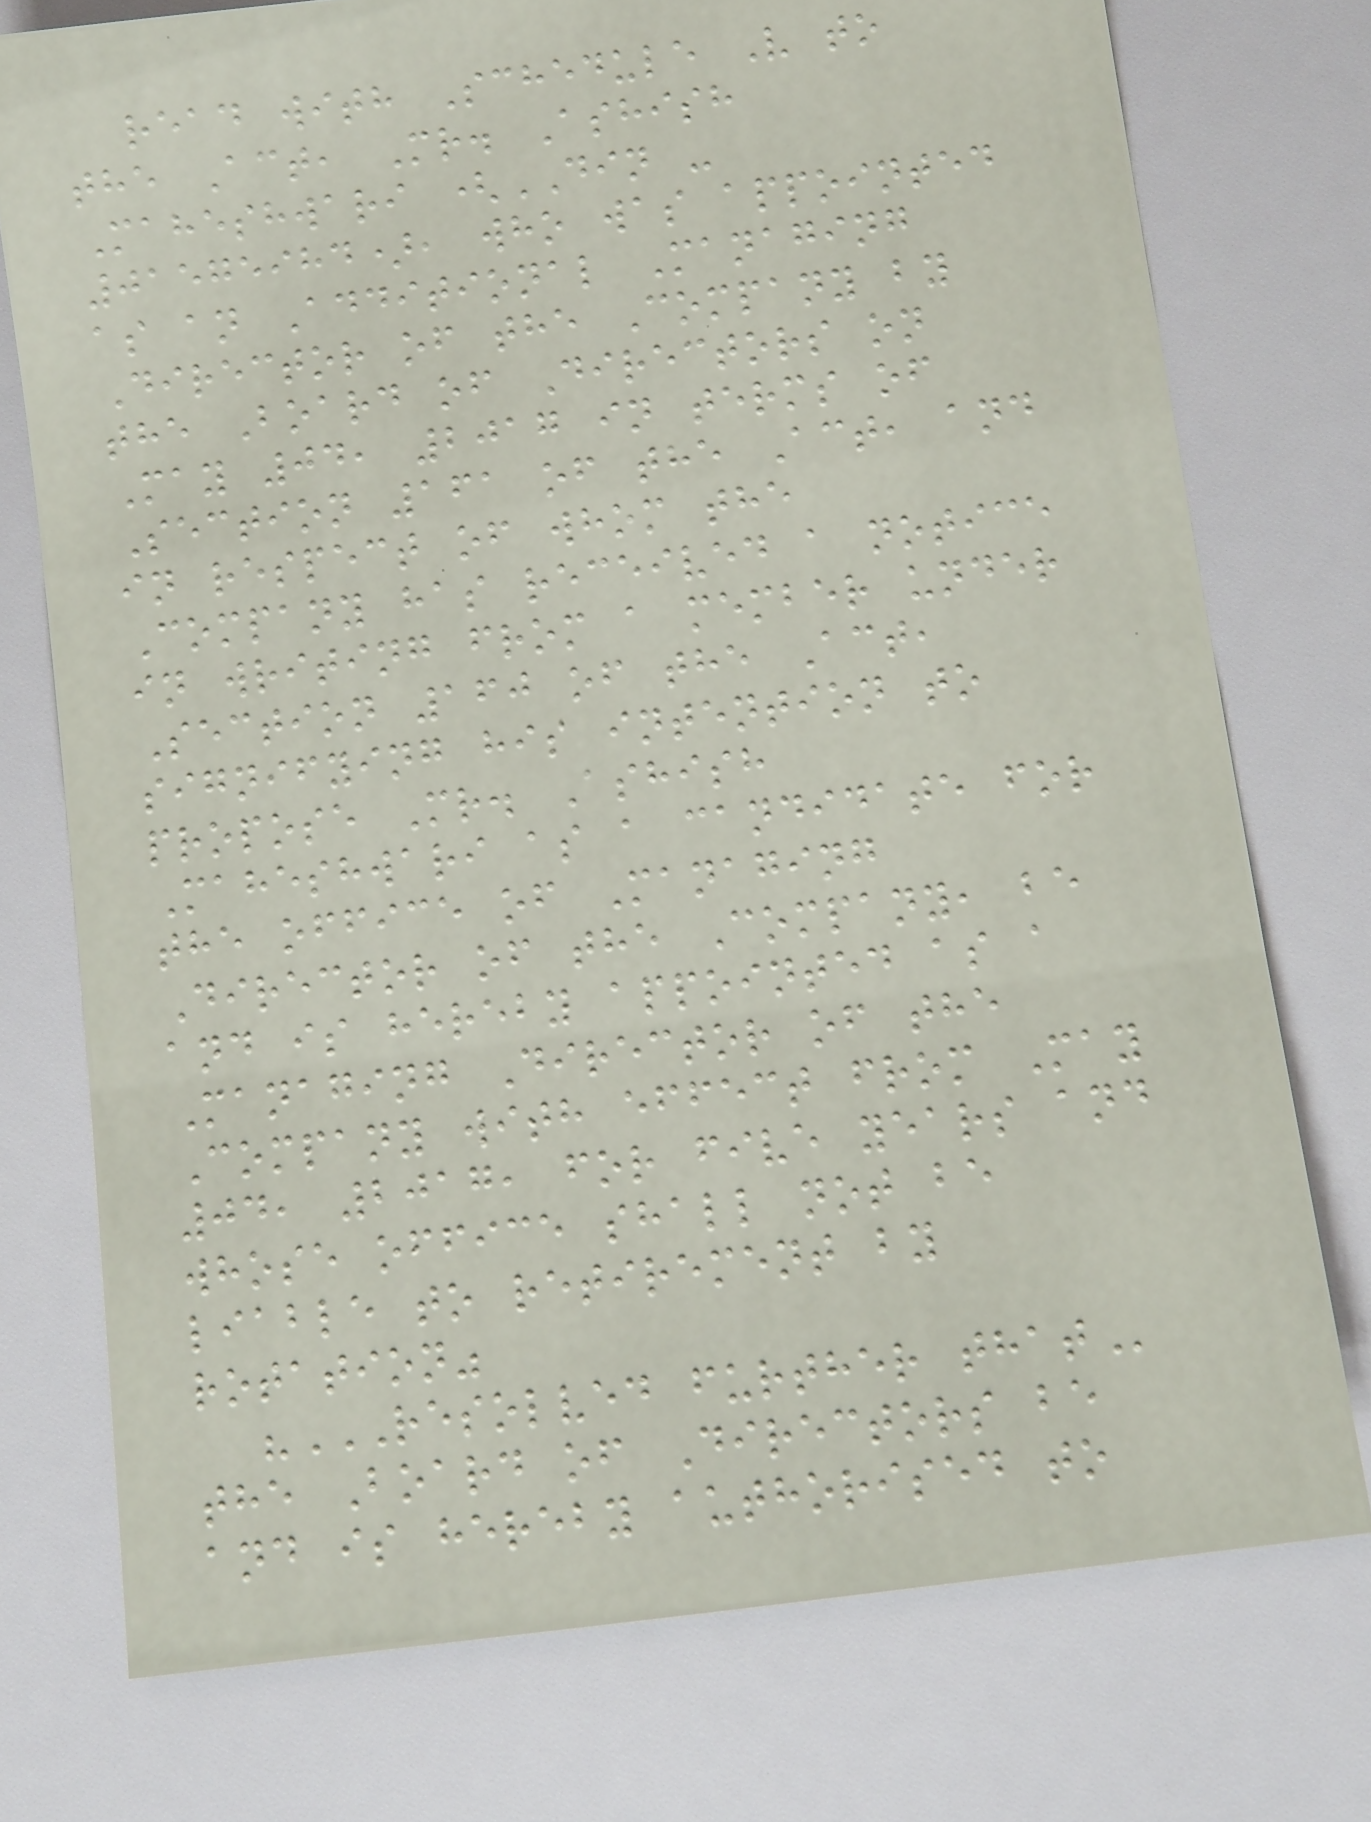read with Schedule V to
the Act, Mr. Ashish
Maheshwari (DIN -
01575984), who was appointed
as an Additional Managing
Director of the Company by
the Board of Directors on
May 04, 2017 in terms of
Section 161 of the Act, and
in respect of whom the
Company has received a notice
in writing from a member under
Section 160 of the Act,
signifying his intention to
propose Mr. Ashish
Maheshwari as a candidate for
the office of Managing
Director of the Company, be
and is hereby appointed as a
Managing Director of the
Company with effect from May
04, 2017, for five years and
whose office shall not be
liable to retirement by
rotation"
"RESOLVED FURTHER THAT
the Board of Directors be
and is hereby authorised to
